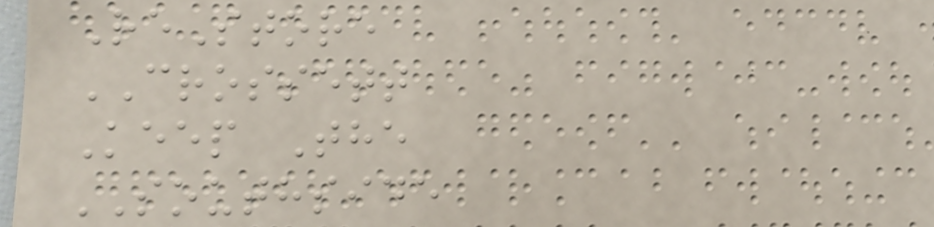ReStore
CROSSETT
Keep The
SOUTHSIDE
